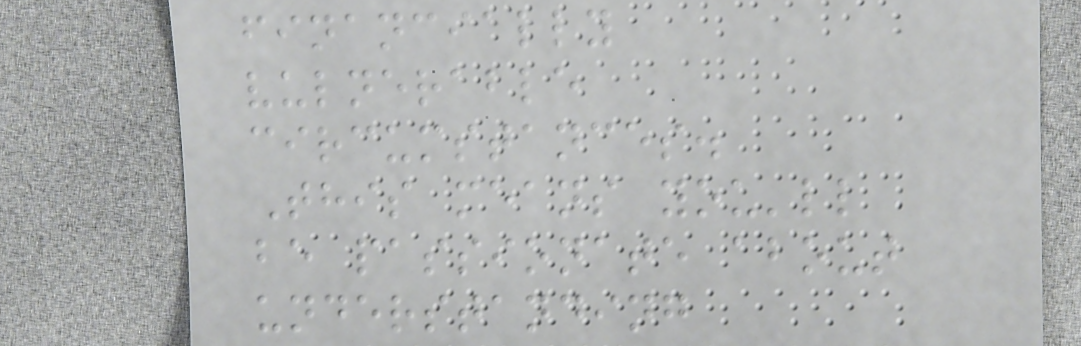financially
vulnerable
circumstances.
This means you'll
be passionate about
understanding
